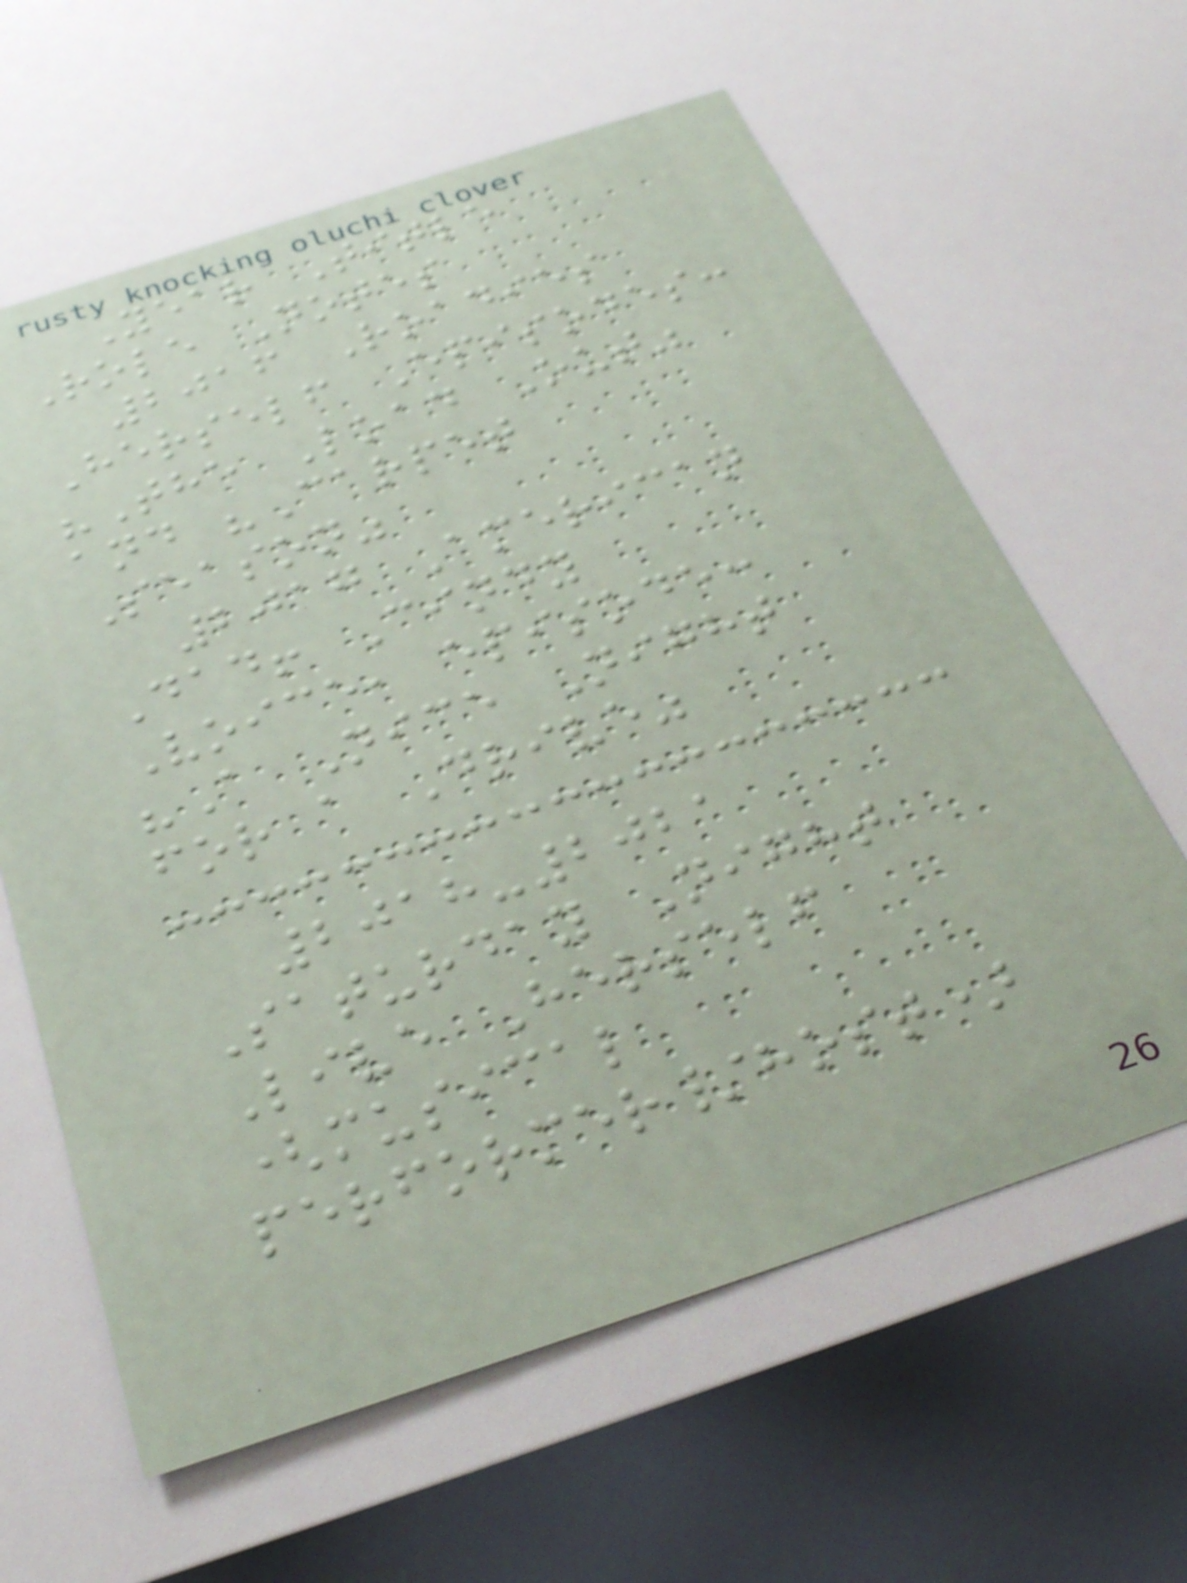Year Title
Role Notes
2016 Roadies
Herself Episodes:
"The Load Out"
and "Carpet
Season"
2017 American
Dad! Cindy
Voice, episode:
"A Nice Night
for a Drive"
2018-2021
Saturday Night
Live Herself
(musical
performer/host)
